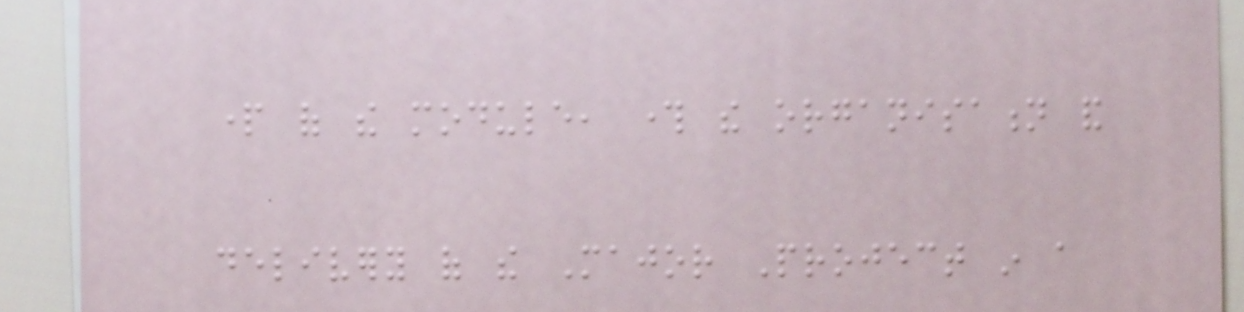part of the module, through the organisation and
delivery of the Major Project in a
